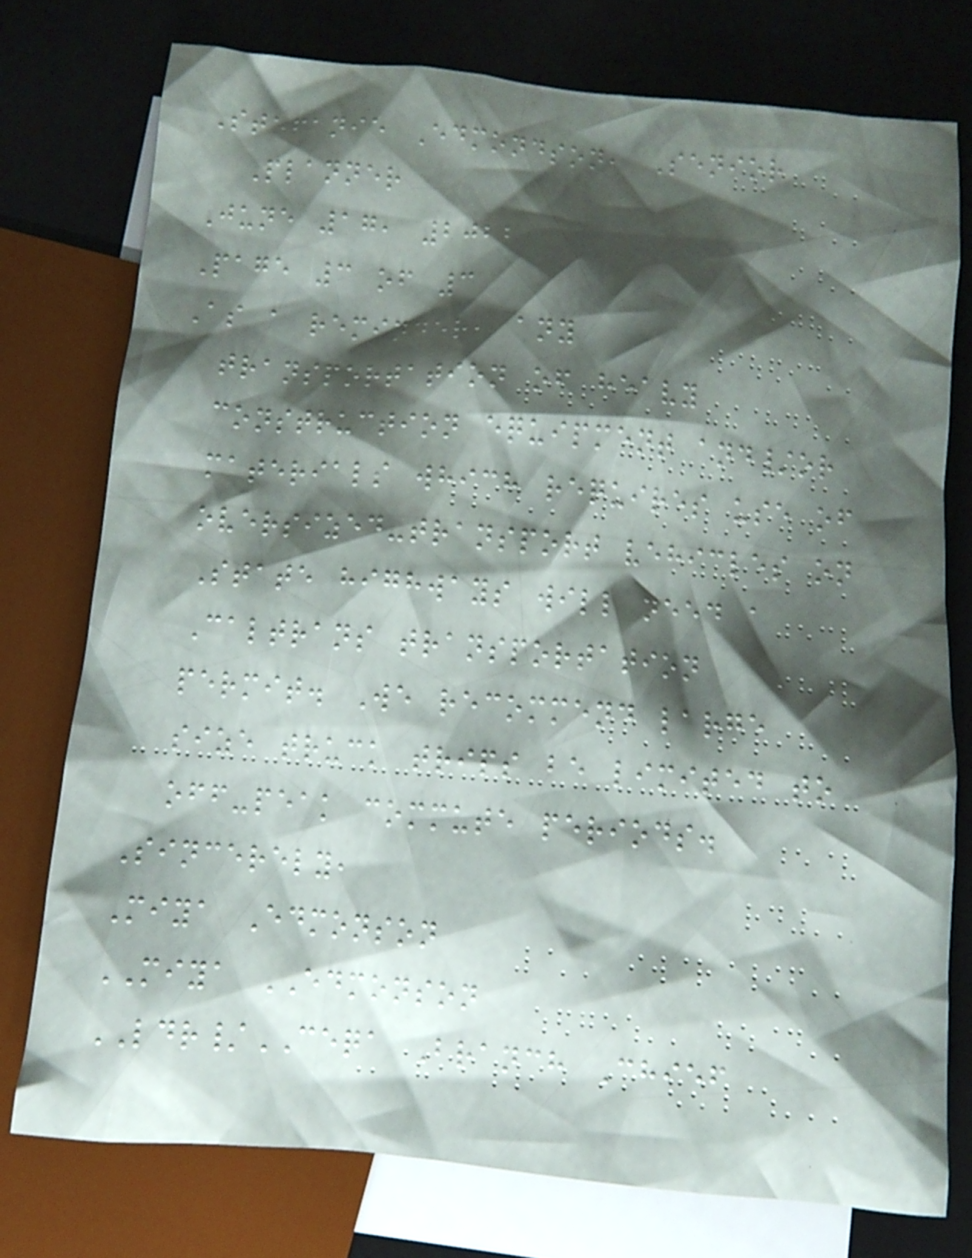Stefanie Edmondson, Senior
Planner
June 17, 2022
Page 3 of 3
As a reminder, any
transportation of heavy
construction equipment and/or
materials which requires use of
oversized-transport vehicles on
State highways will need a
Caltrans transportation
permit. We recommend large
size truck trips be limited to
off-peak commute periods.
Sincerely,
Miya Edmonson
MIYA EDMONSON
LDR/CEQA Branch Chief
